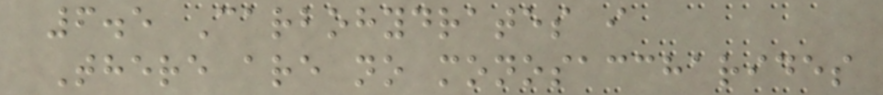6.5 Carbohydrates i
There are no monosaccharides
